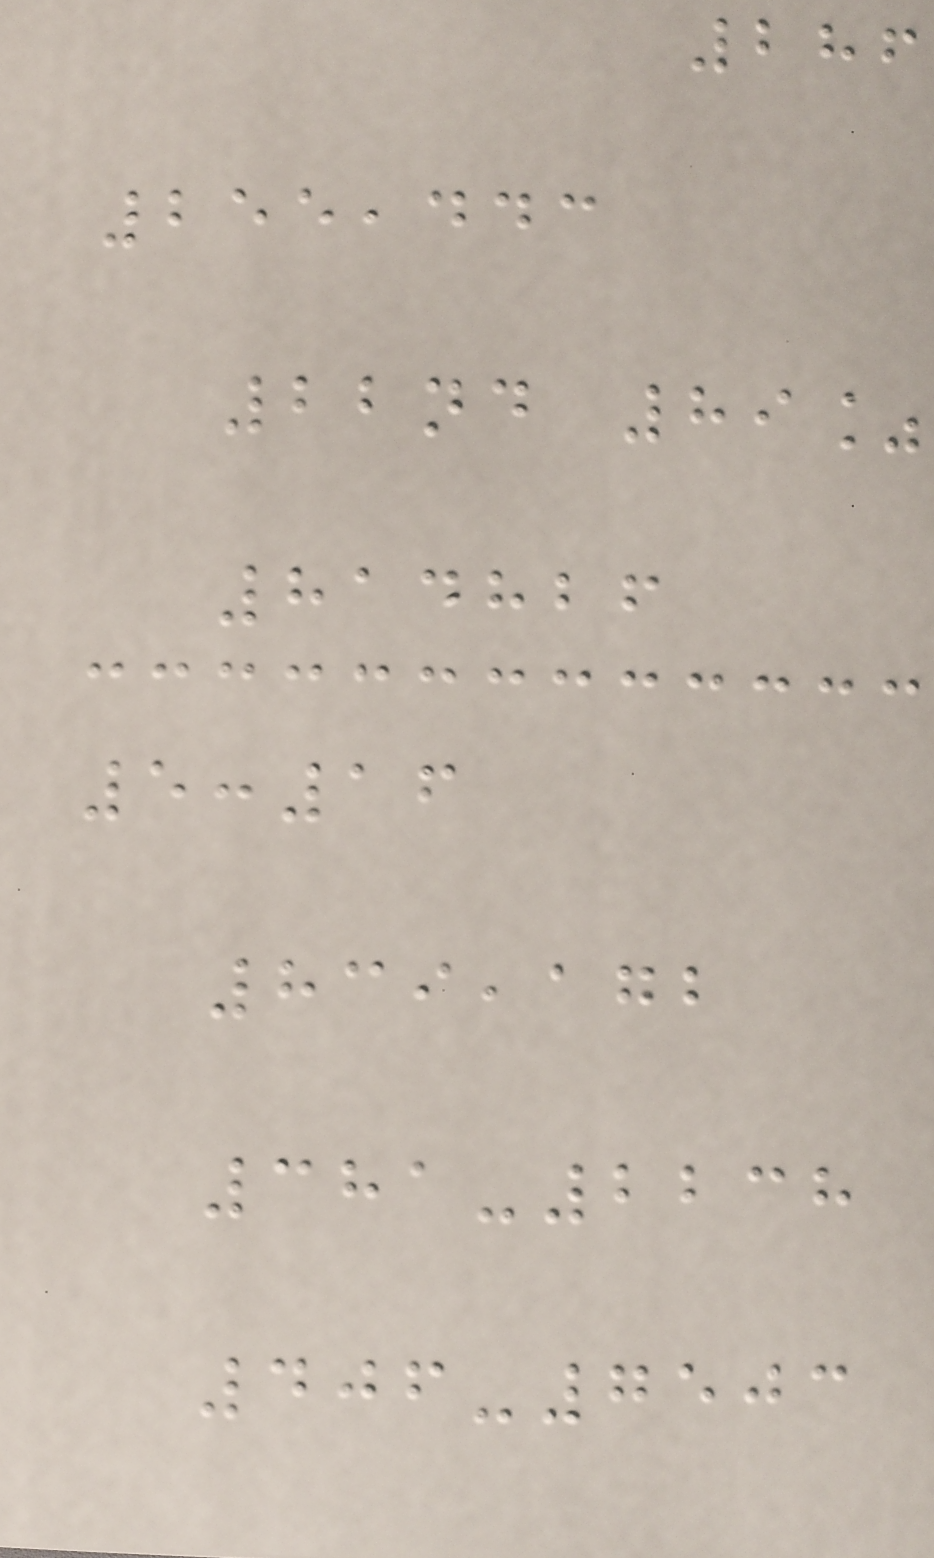286
255,443
22nd 89%
814826
5:16
839,172
381-2238
406-7503
